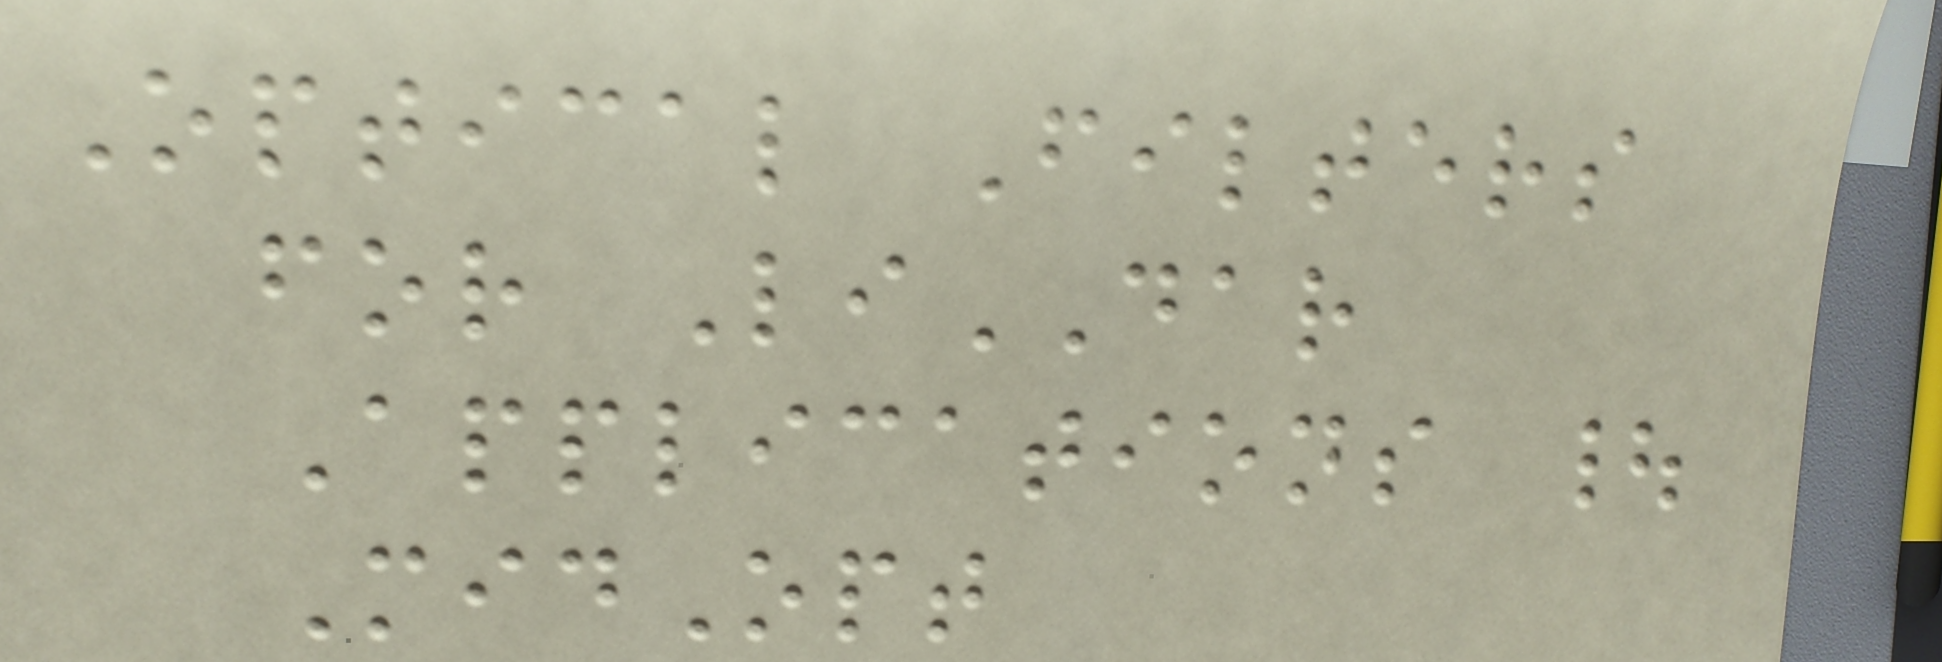Optical Filters
for LiDAR
Applications |
MidOpt
